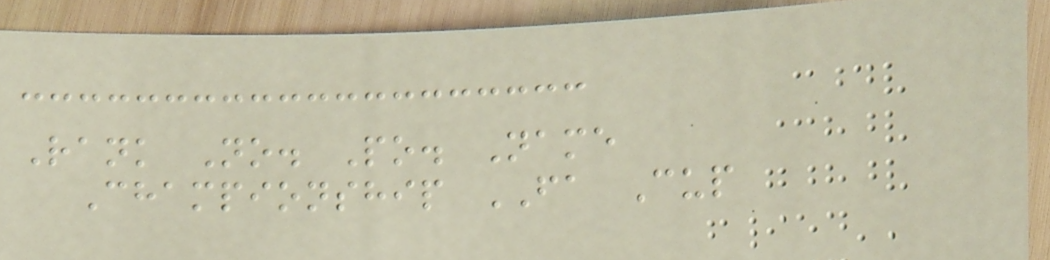Rank No. Po. Name
Championship FA Cup
